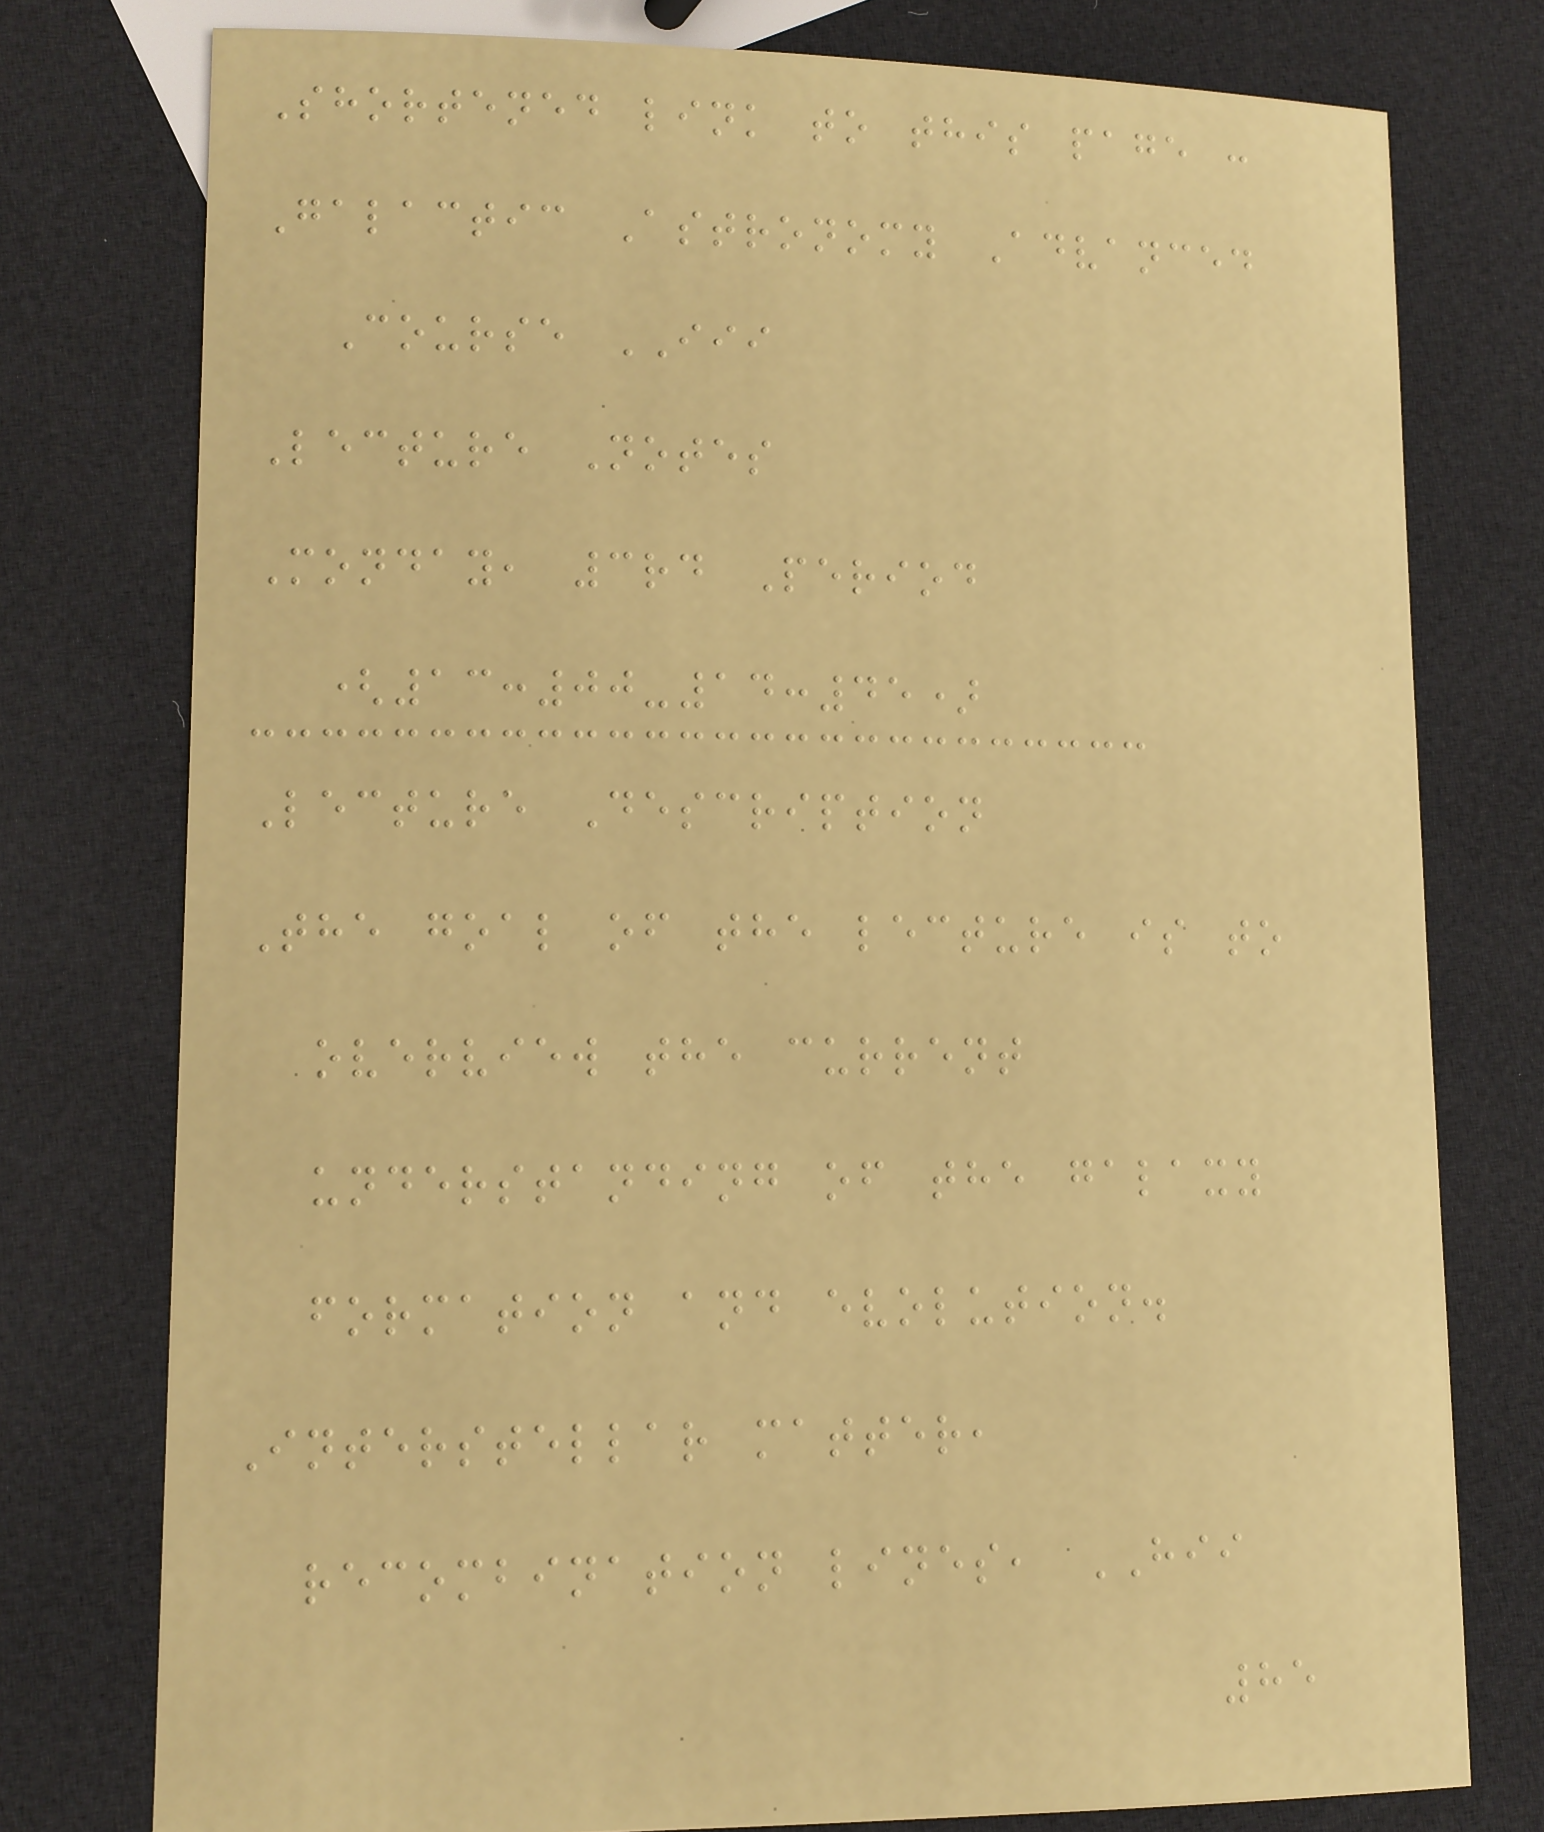Shortened link to this page :
Galactic Astronomy Advanced
Course III
Lecture Notes
Monday, 3rd Period
(13:00-14:45)
Lecture Description
The goal of the lecture is to
overview the current
understanding of the galaxy
formation and evolution.
Interstellar matter,
recombination lines, HII
85
